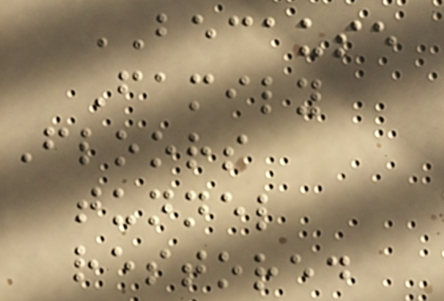BECAUSE
Family
Floors
tunnel
restored
